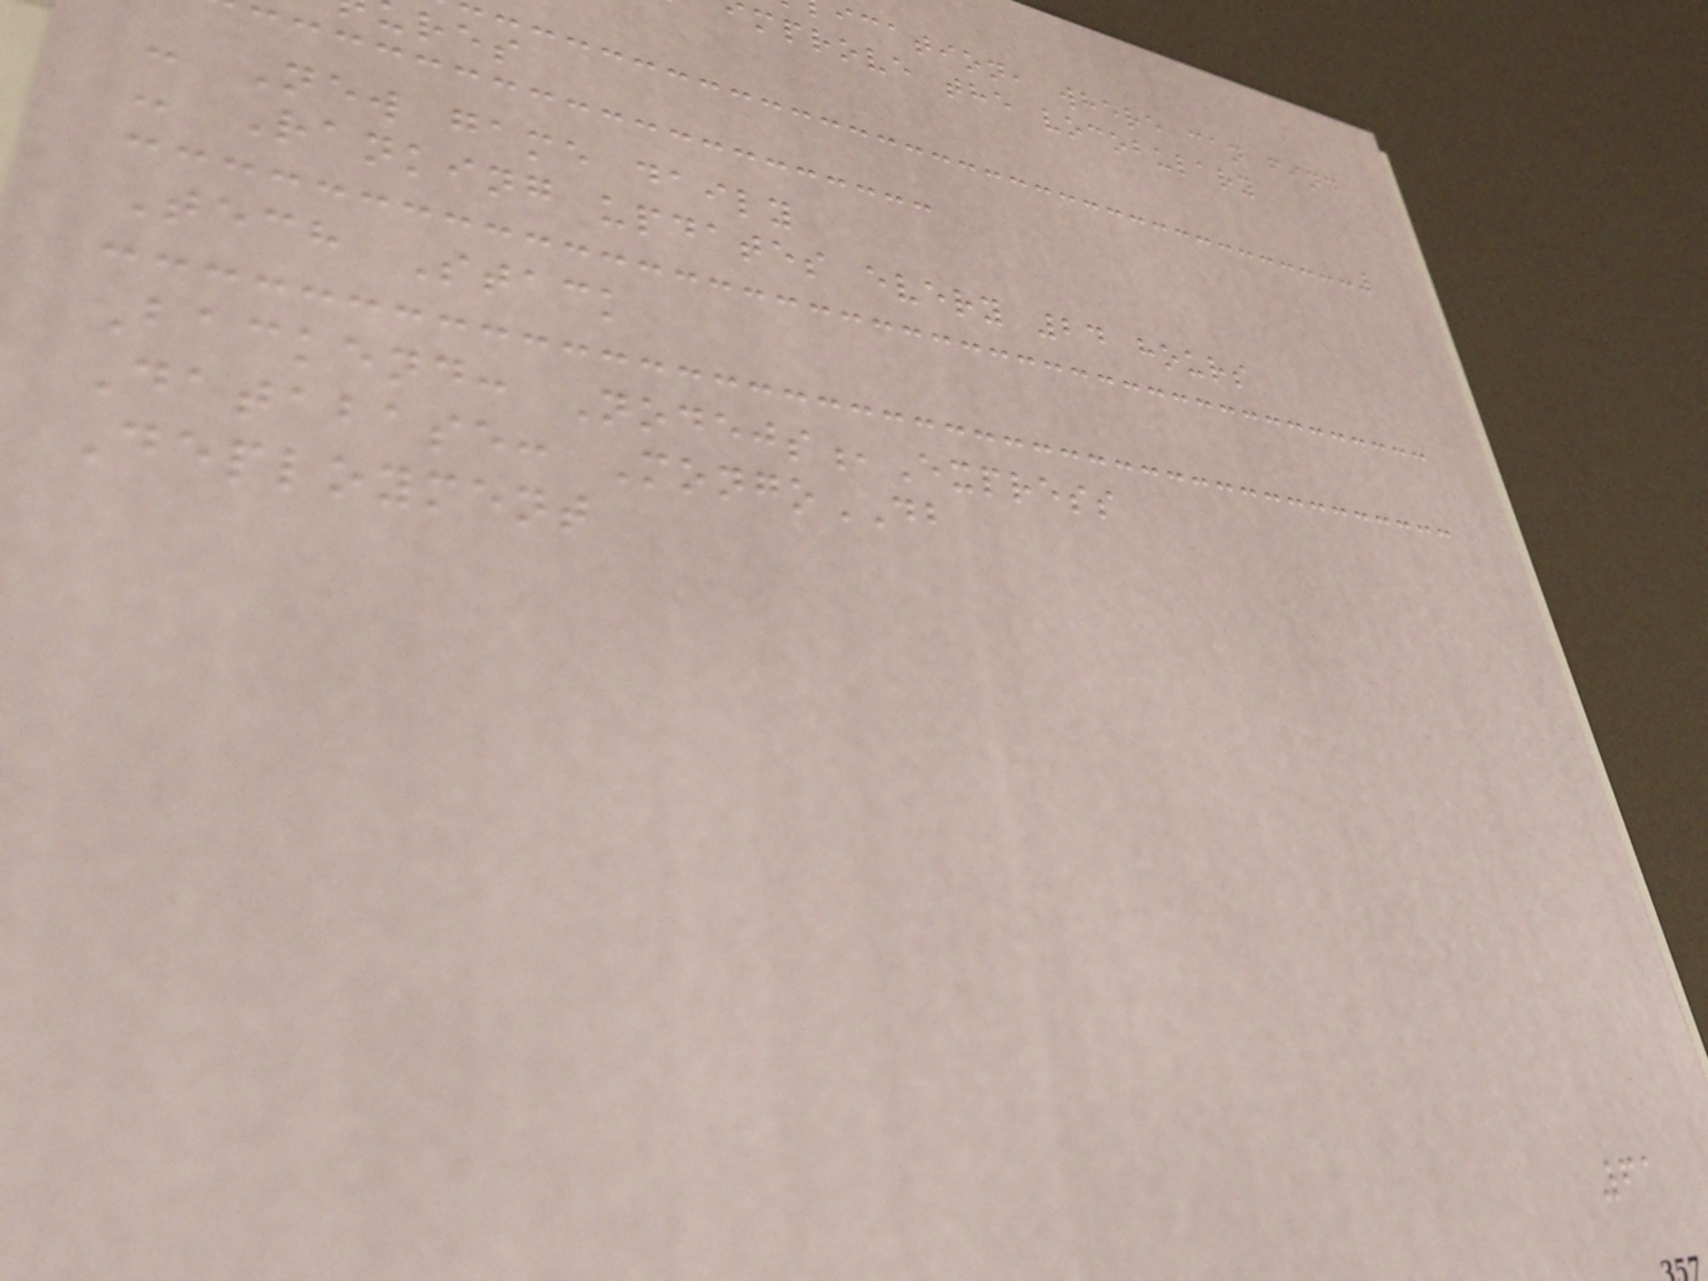ication, where can find
mprove the vocobulary
- New game daily
- Ranking updates every 24 hours
Tech Stack
Backend: Nodejs,Express
Database: MongoDB
Deployment
61
